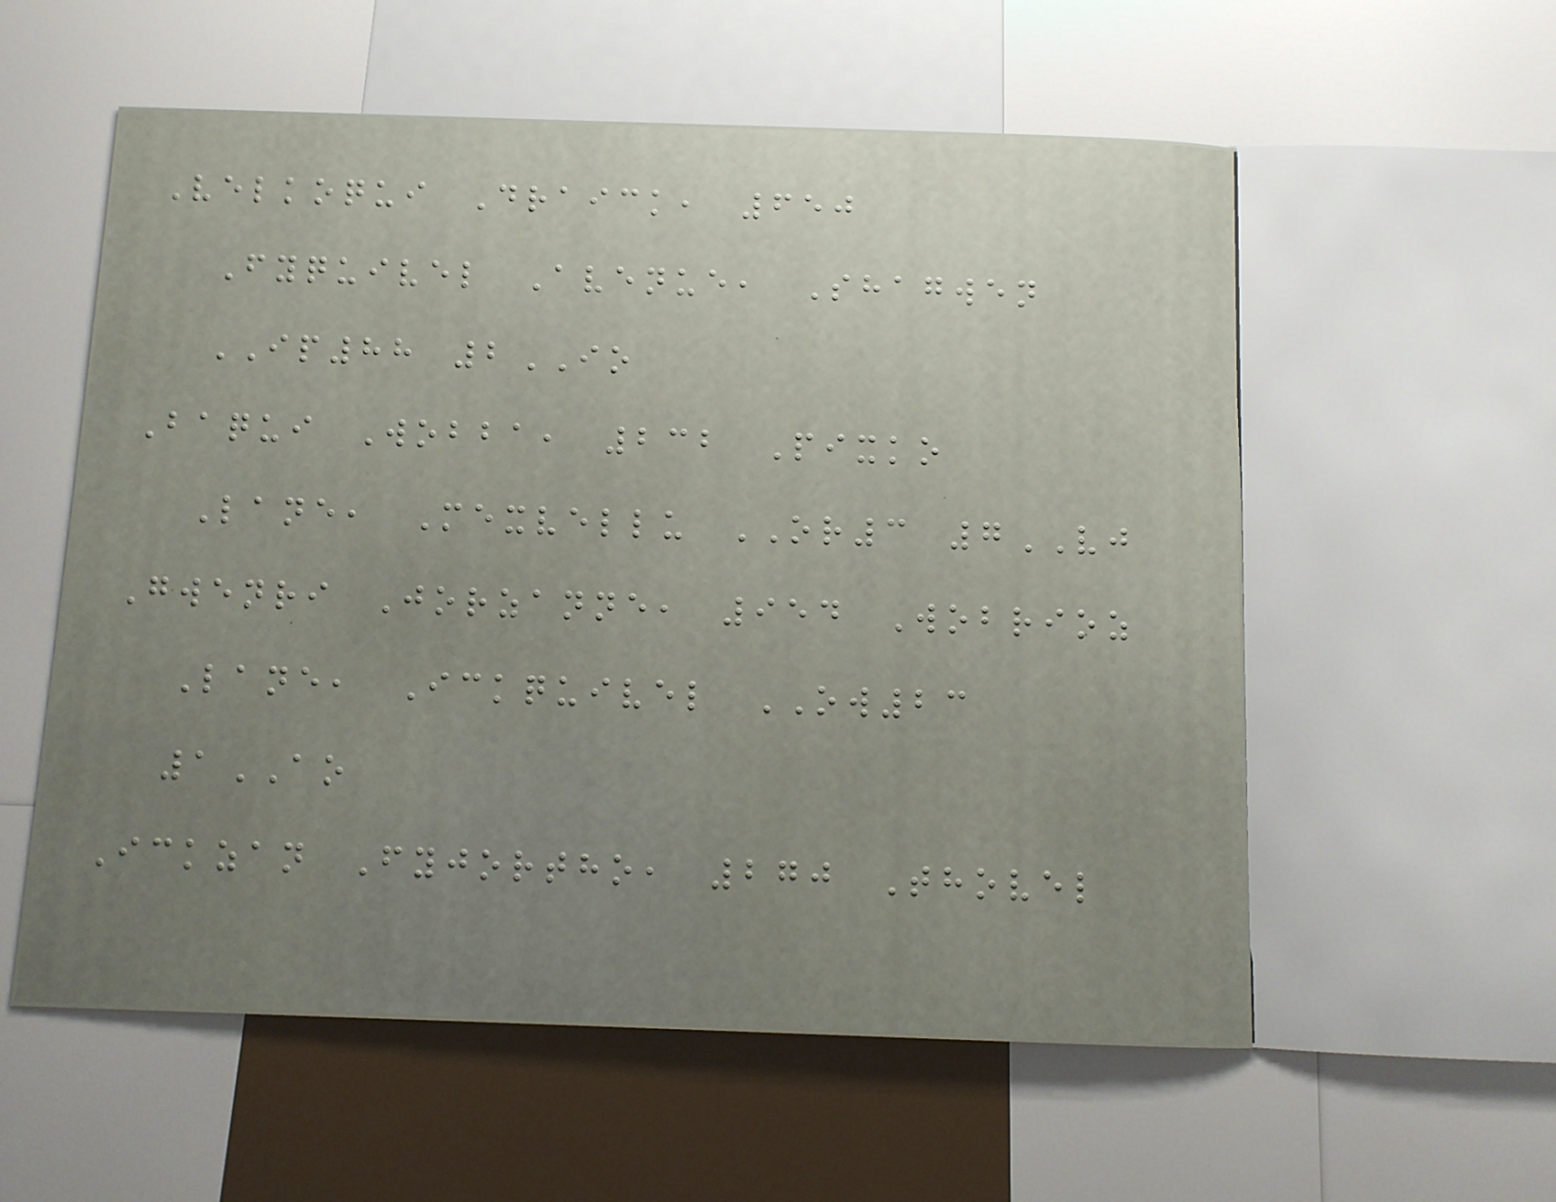Velkoqui Draick, 650
Fyquivel Avenue, Shagwen
IP88 2IO
Baqui Wobba, 232 Pixko
Lane, Mexvellu OR3 7VJ
Gwenri Jorzanne, 954 Wobrioz
Lane, Ickquivel OW23
1AO
Ickzan Fyjortho, 270 Thovel
